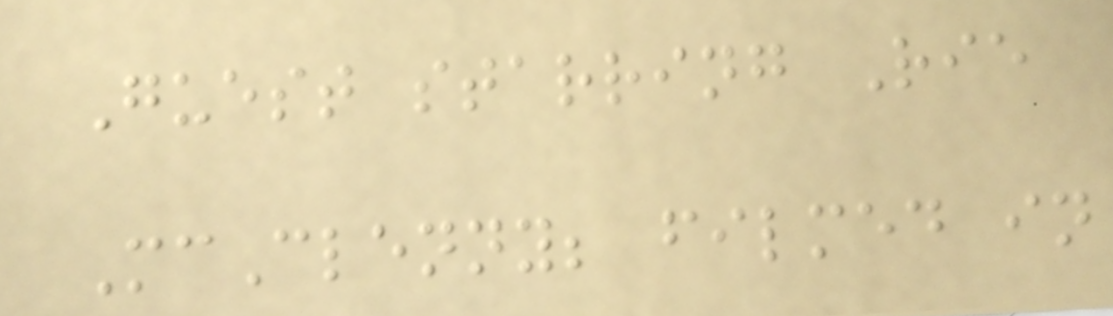Guest starring Rie
McClenny; filmed in
